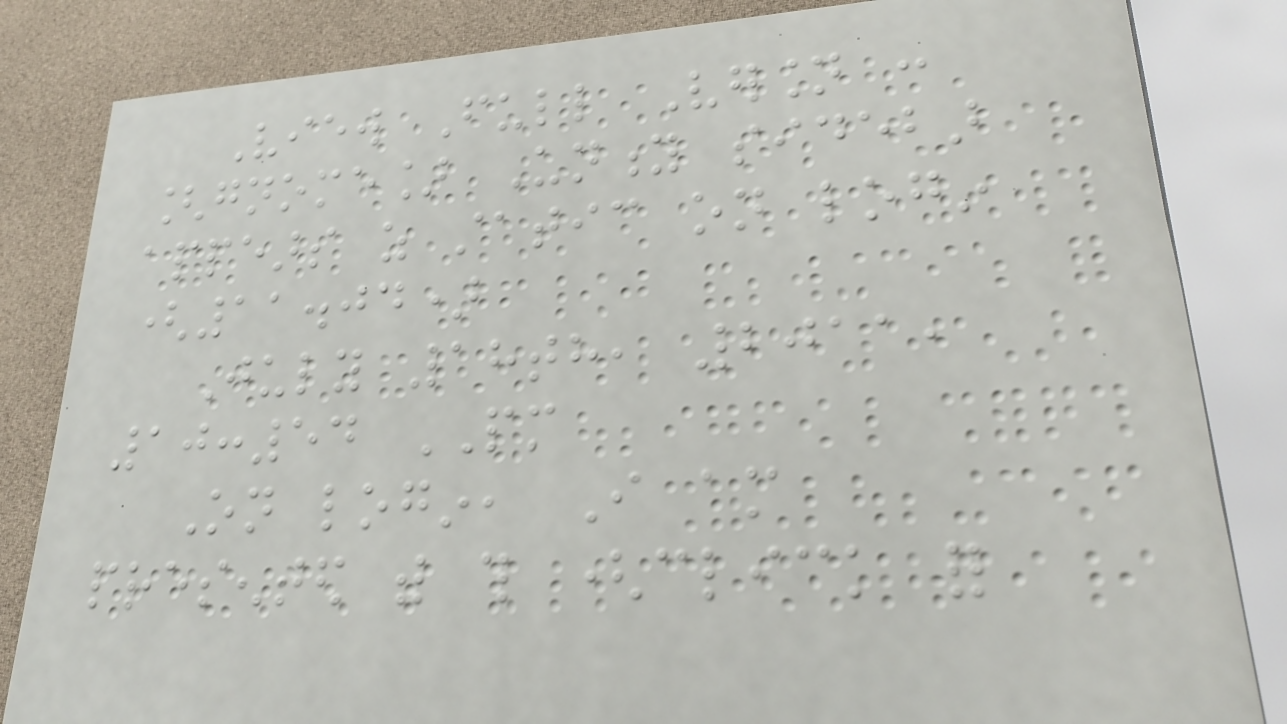View Full Version :
[gnome] Unity sidebar
appears as static on login
(11.04)
July 18th, 2011,
10:54 PM
On login, I am
presented with this (click for
